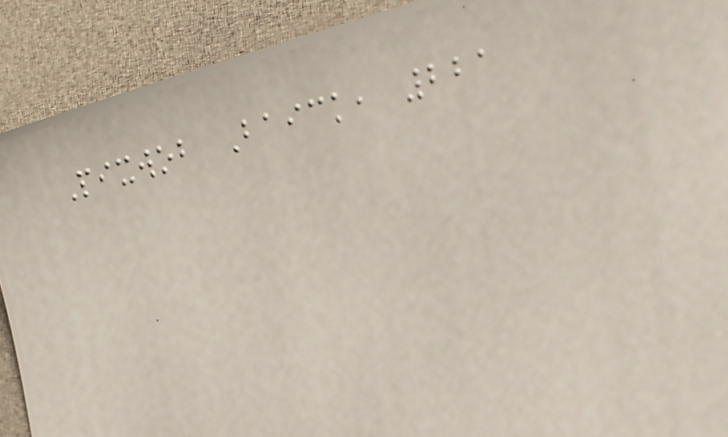Pixwob Baick, 221
